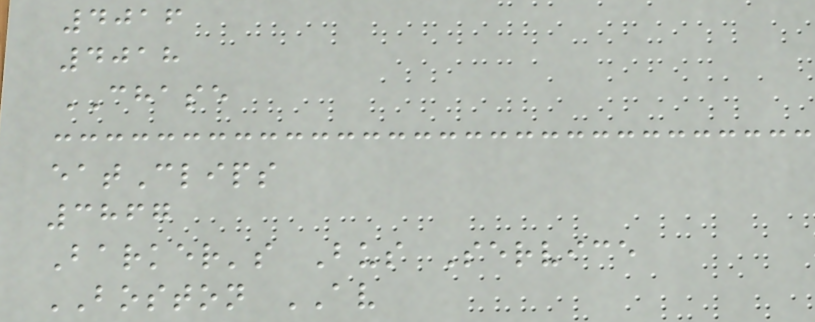4016
4018
CHASE
eatClips
3867
Barker's Bus Service
BOSTON AV
